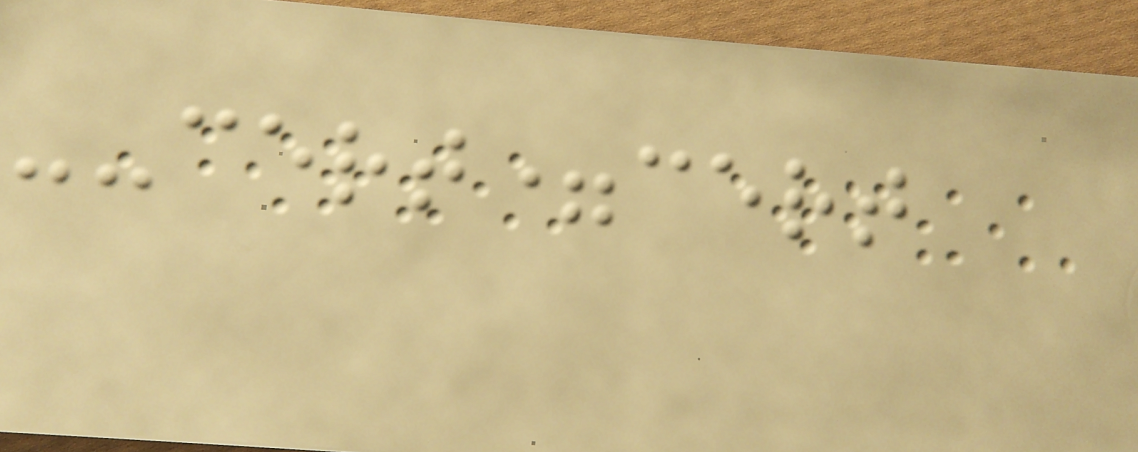--cert=cert
